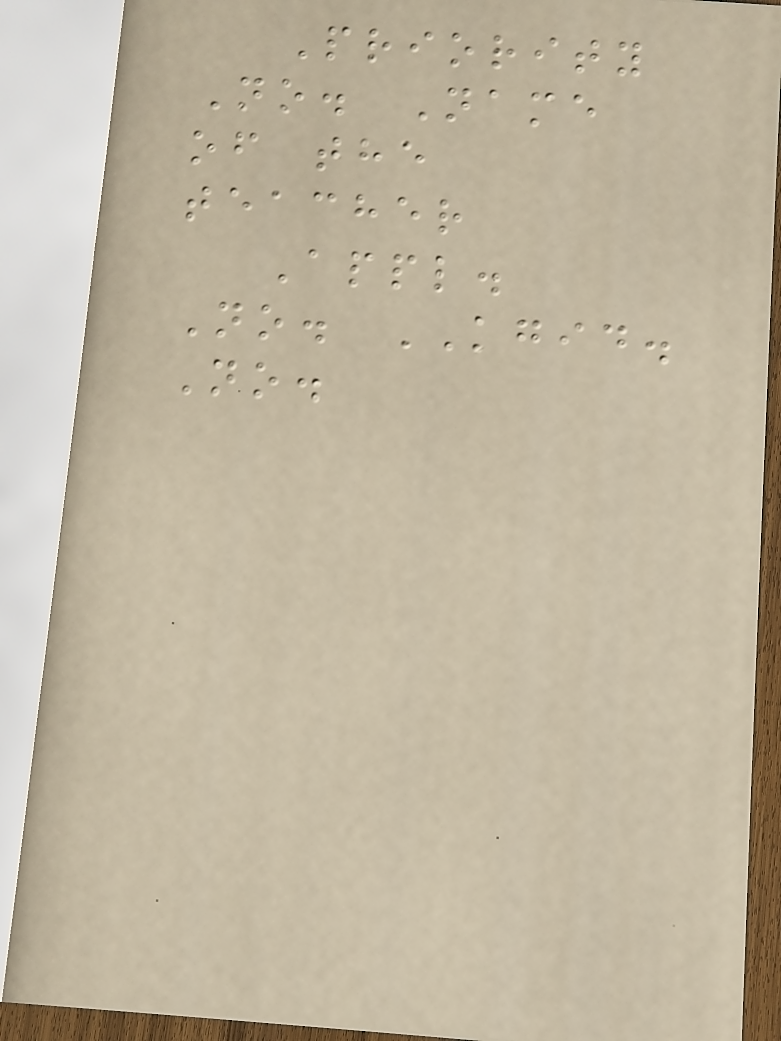Priority
No. Name
of the
teacher
Appl.
No. KGID.
No.
